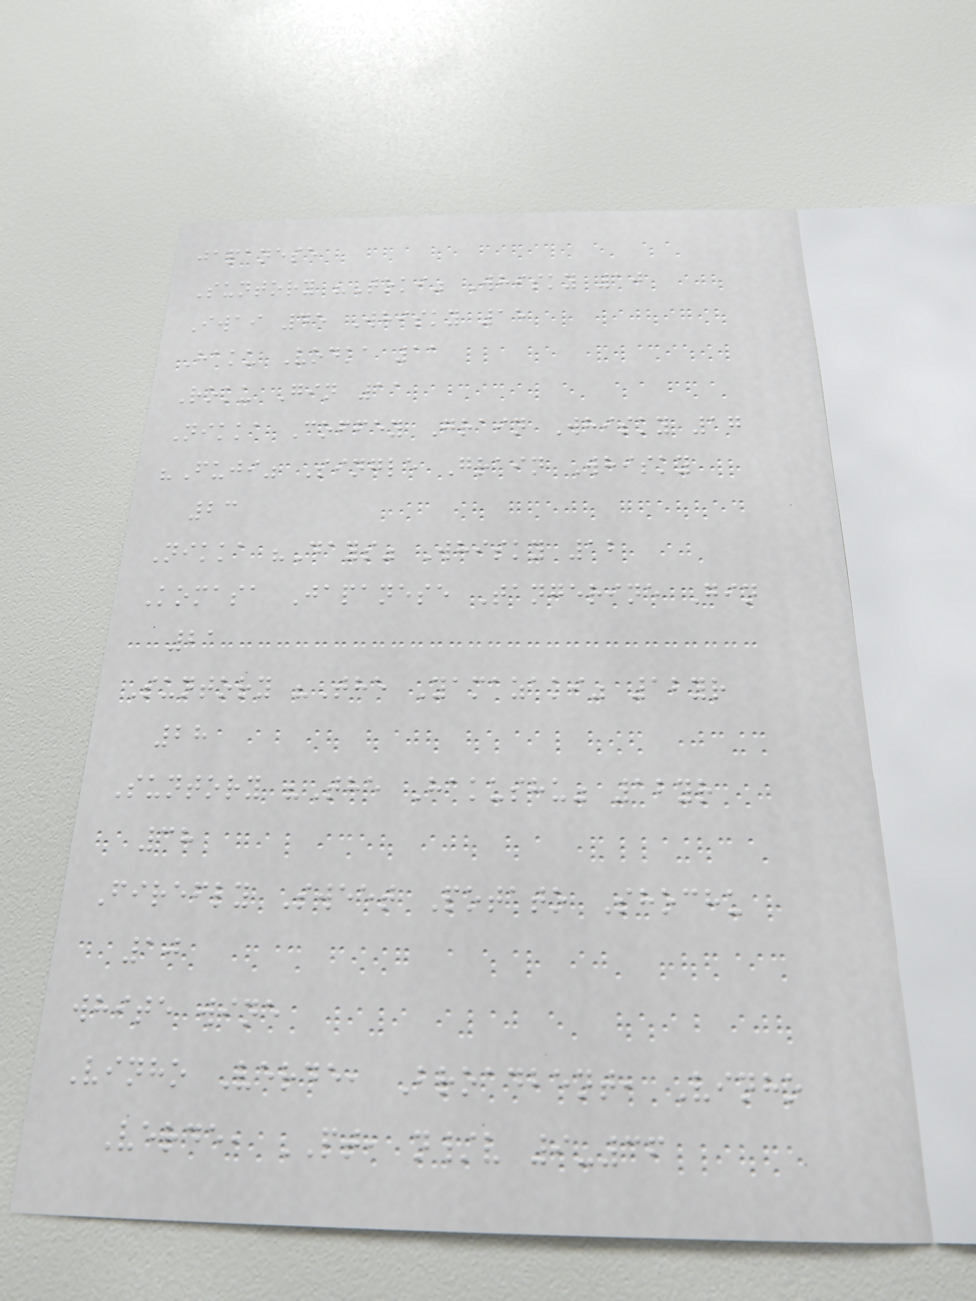japanese
Suntory "Toki" Whisky 10
Iwai 45 Whisky 15
Haku Vodka 11
Roku Gin 11
Nikka Coffey Grain Whisky 17
"Fuji" Single Grain Whisky
23
Nikka "Days" Whisky 12
Komasa Japanese Tangerine Gin
21
Suntory "The Yamazaki" 12yr
28
Suntory "The Hakushu" 12yr
38
Firefly Sweet Potato Shochu
10
white wine
Vinho Verde, Broadbent, Vinho
Verde, PT, n/v 9-36
